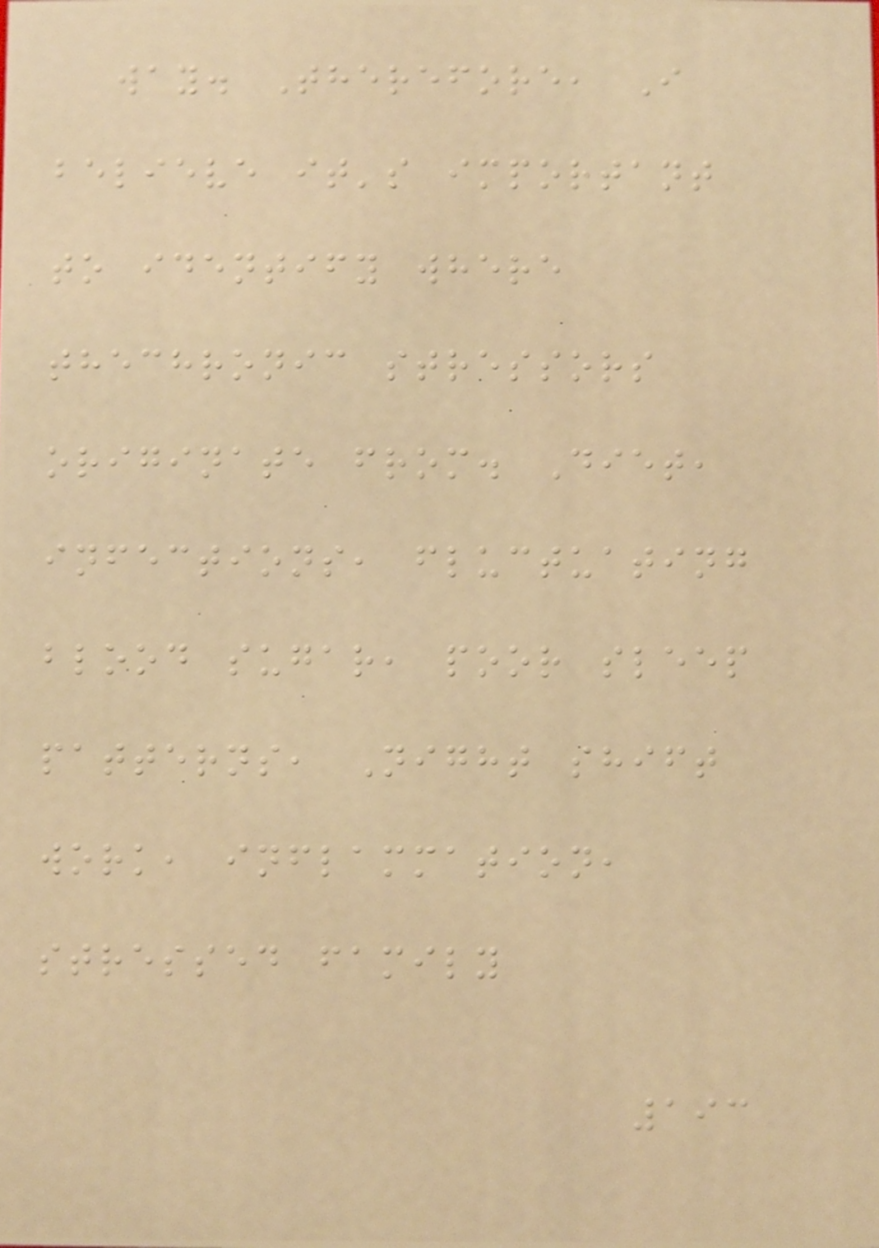way. Therefore, I
believe it's important
to identify where
thechronic stressors
originate from. Diet,
infections, fluctuating
blood sugar, poor sleep
patterns, Night shift
work, inflammation,
stressed family
193
